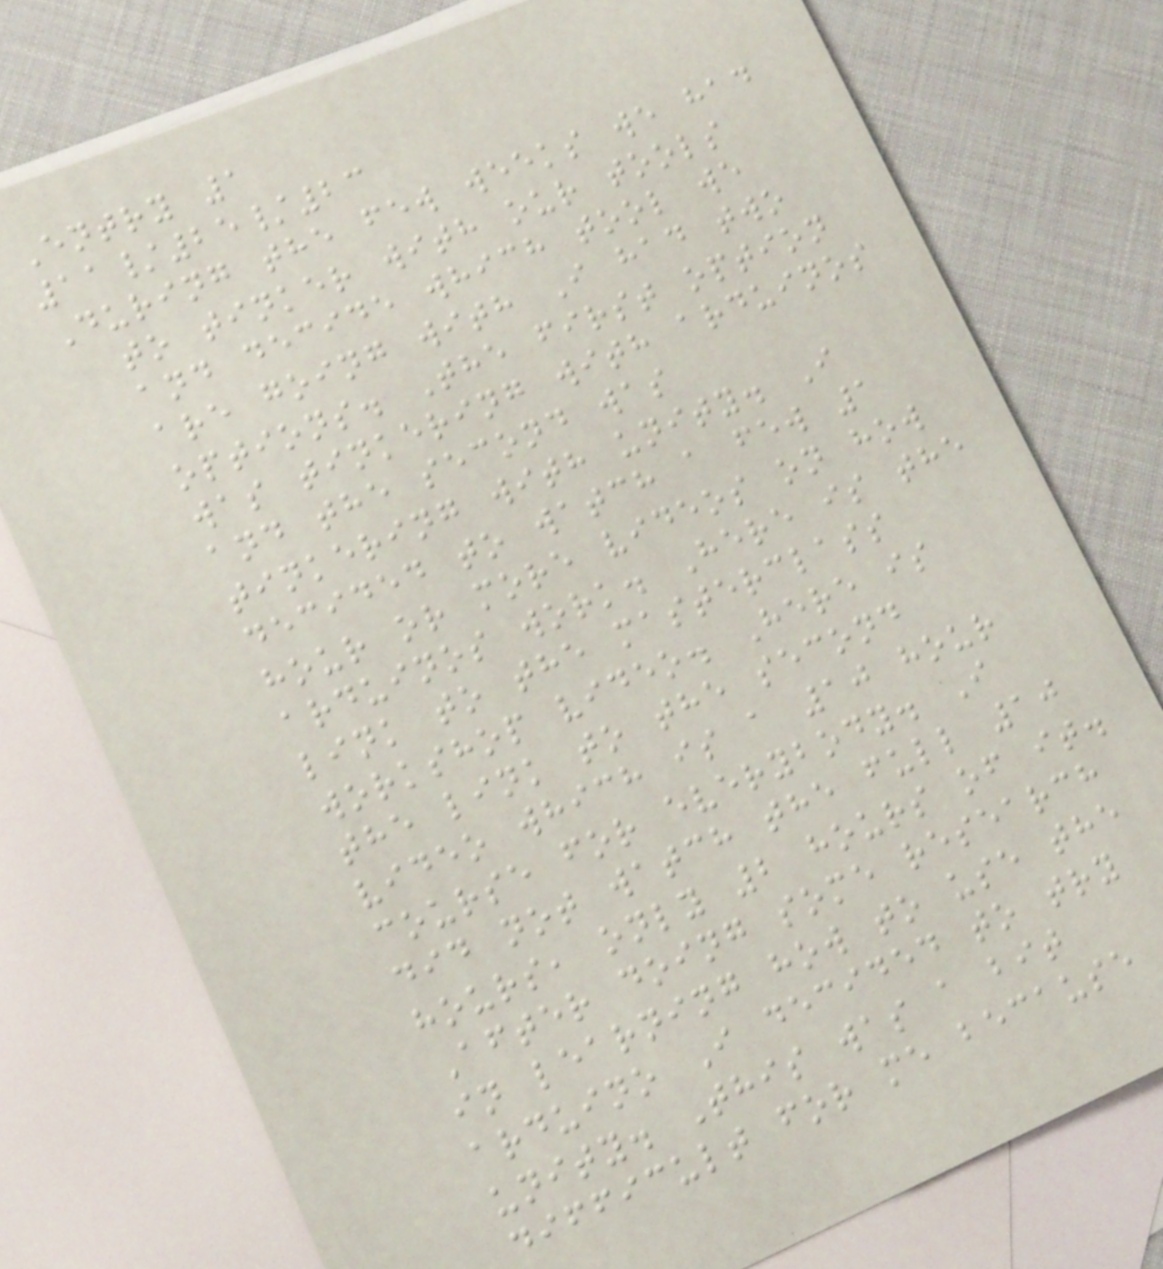Entry 1
11/25/23
During the few weeks we had
to tinker with our tools
and decide which tool we
are going with I had two
options. The first option
was tinkering with arduinos
and the second was
tinkering with unity. I
decided to watch a few 1
hour or more videos on how
arduinos work. Here is the
link to the masterclass
workshop video. Here is
the link to the second
video which is a 10 hour
course for everybody. I
did not watch the full 10
hours, only 2 hours of it.
After doing some research
in learning how to use the
arduino I decided to try
unity. This was a bit
difficult for me because
